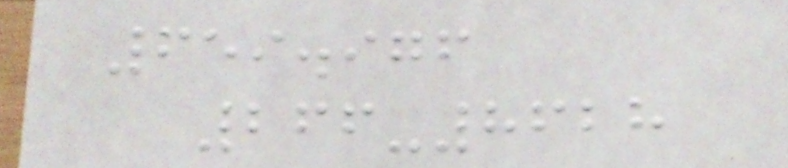659.976
266-8628
